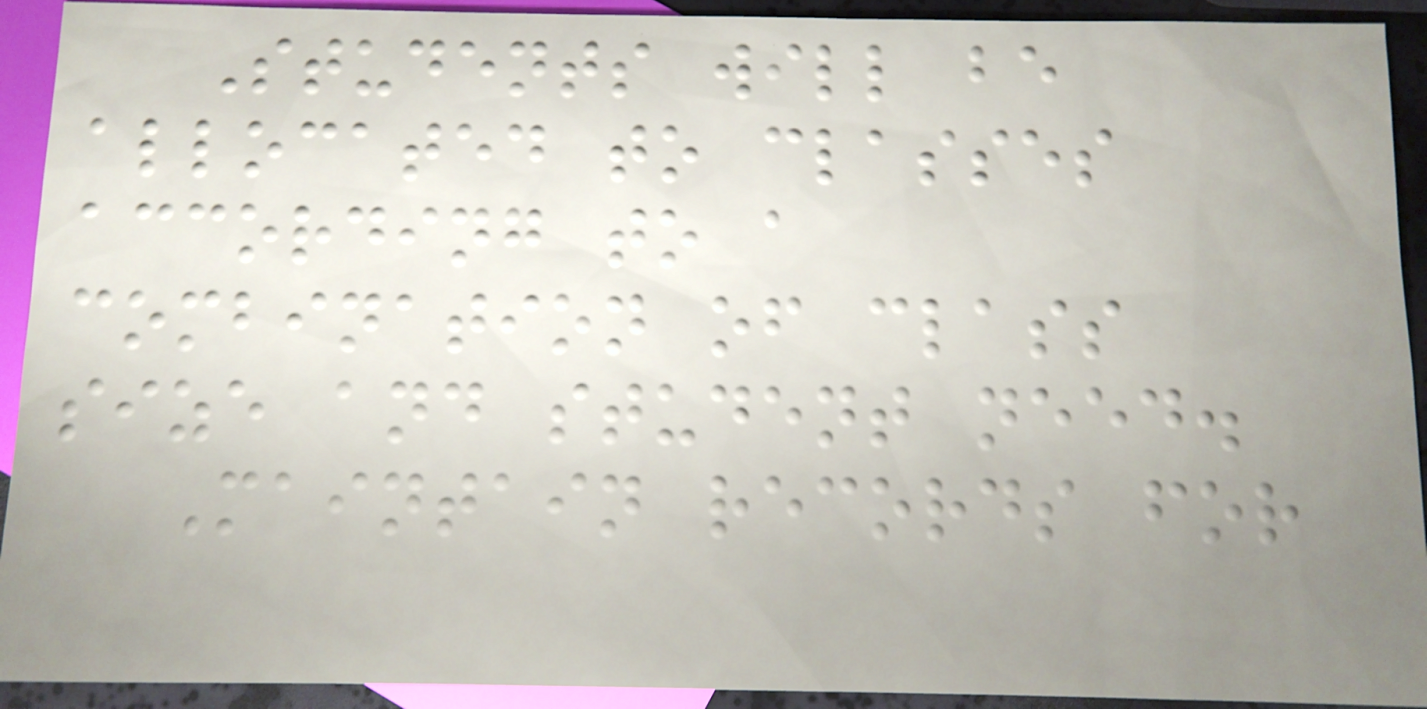Students will be
allocated to classes
according to a
combination of class
size and student need.
Maintain records for
